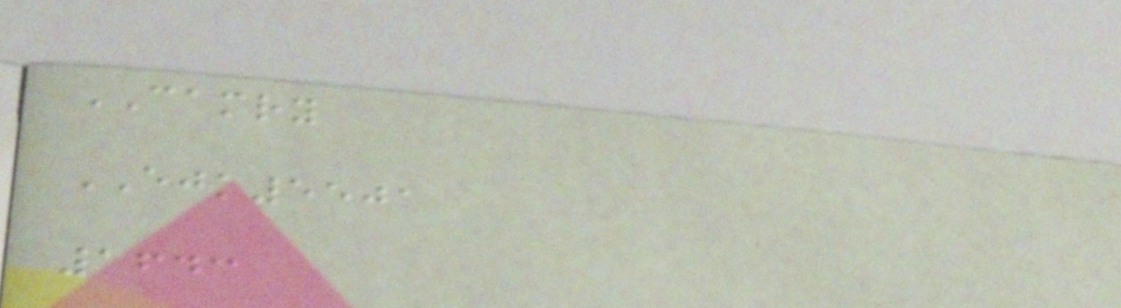CAMRY
EJK5501
1643
